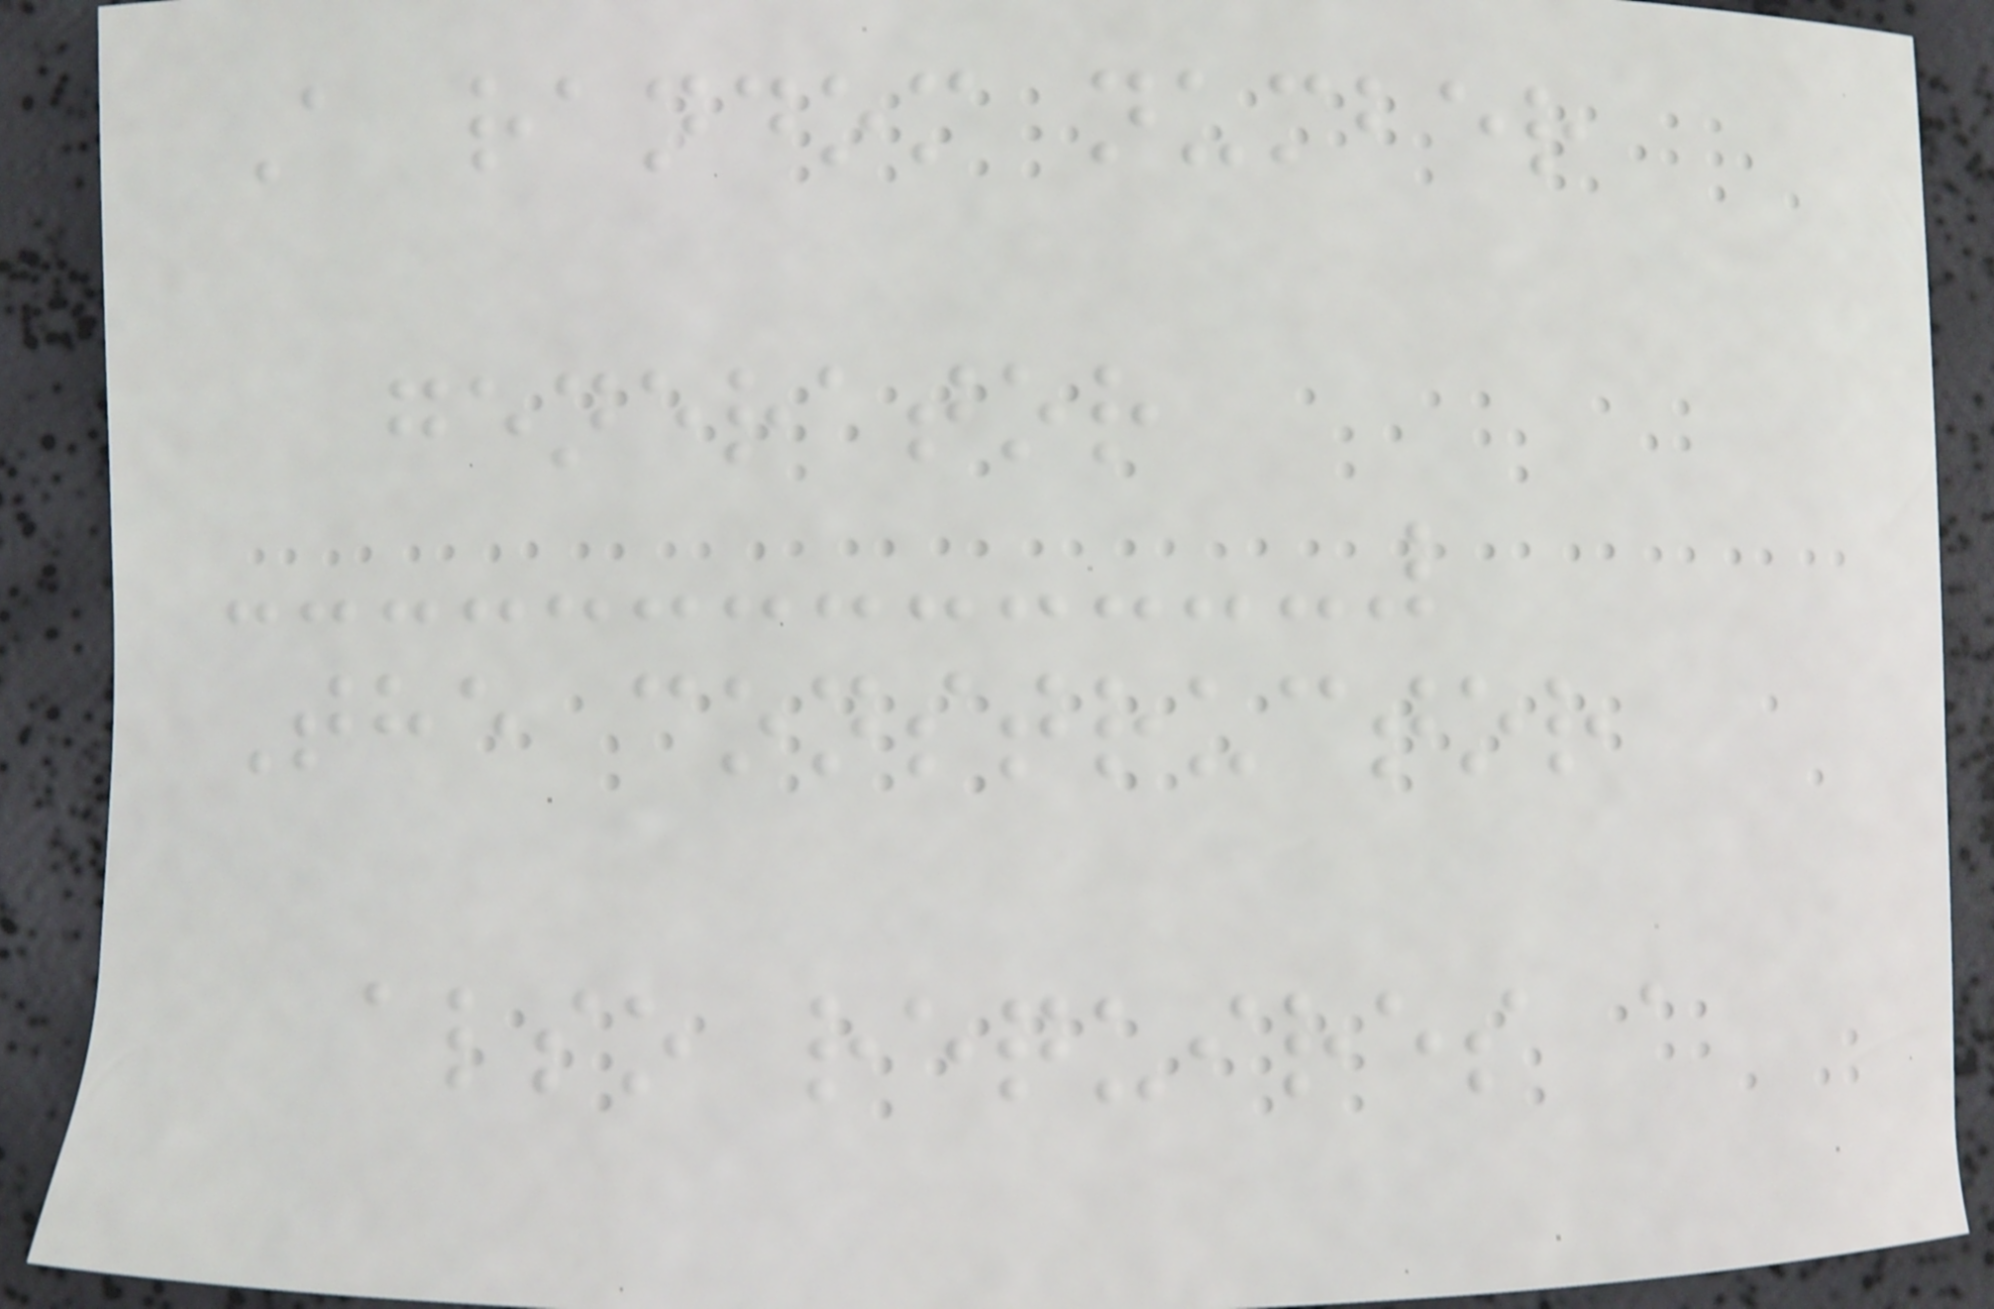A random number
generator
The constructor
also requires a
